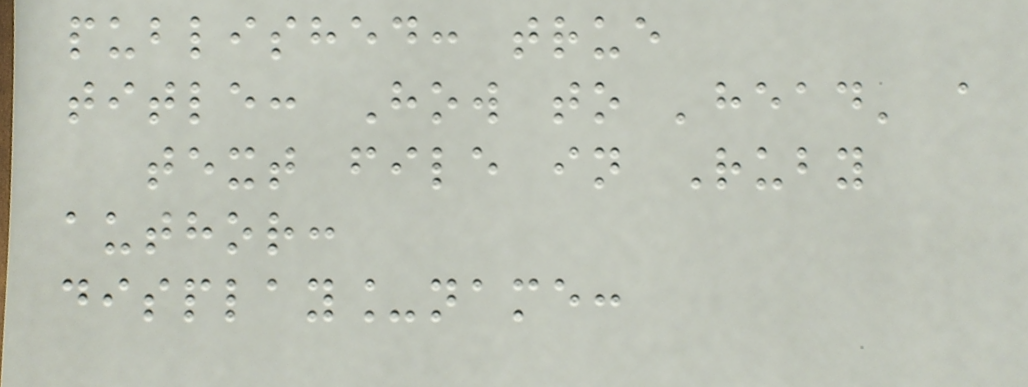published: true
title: How to 'head' a
text file in Ruby
author:
display_name:
